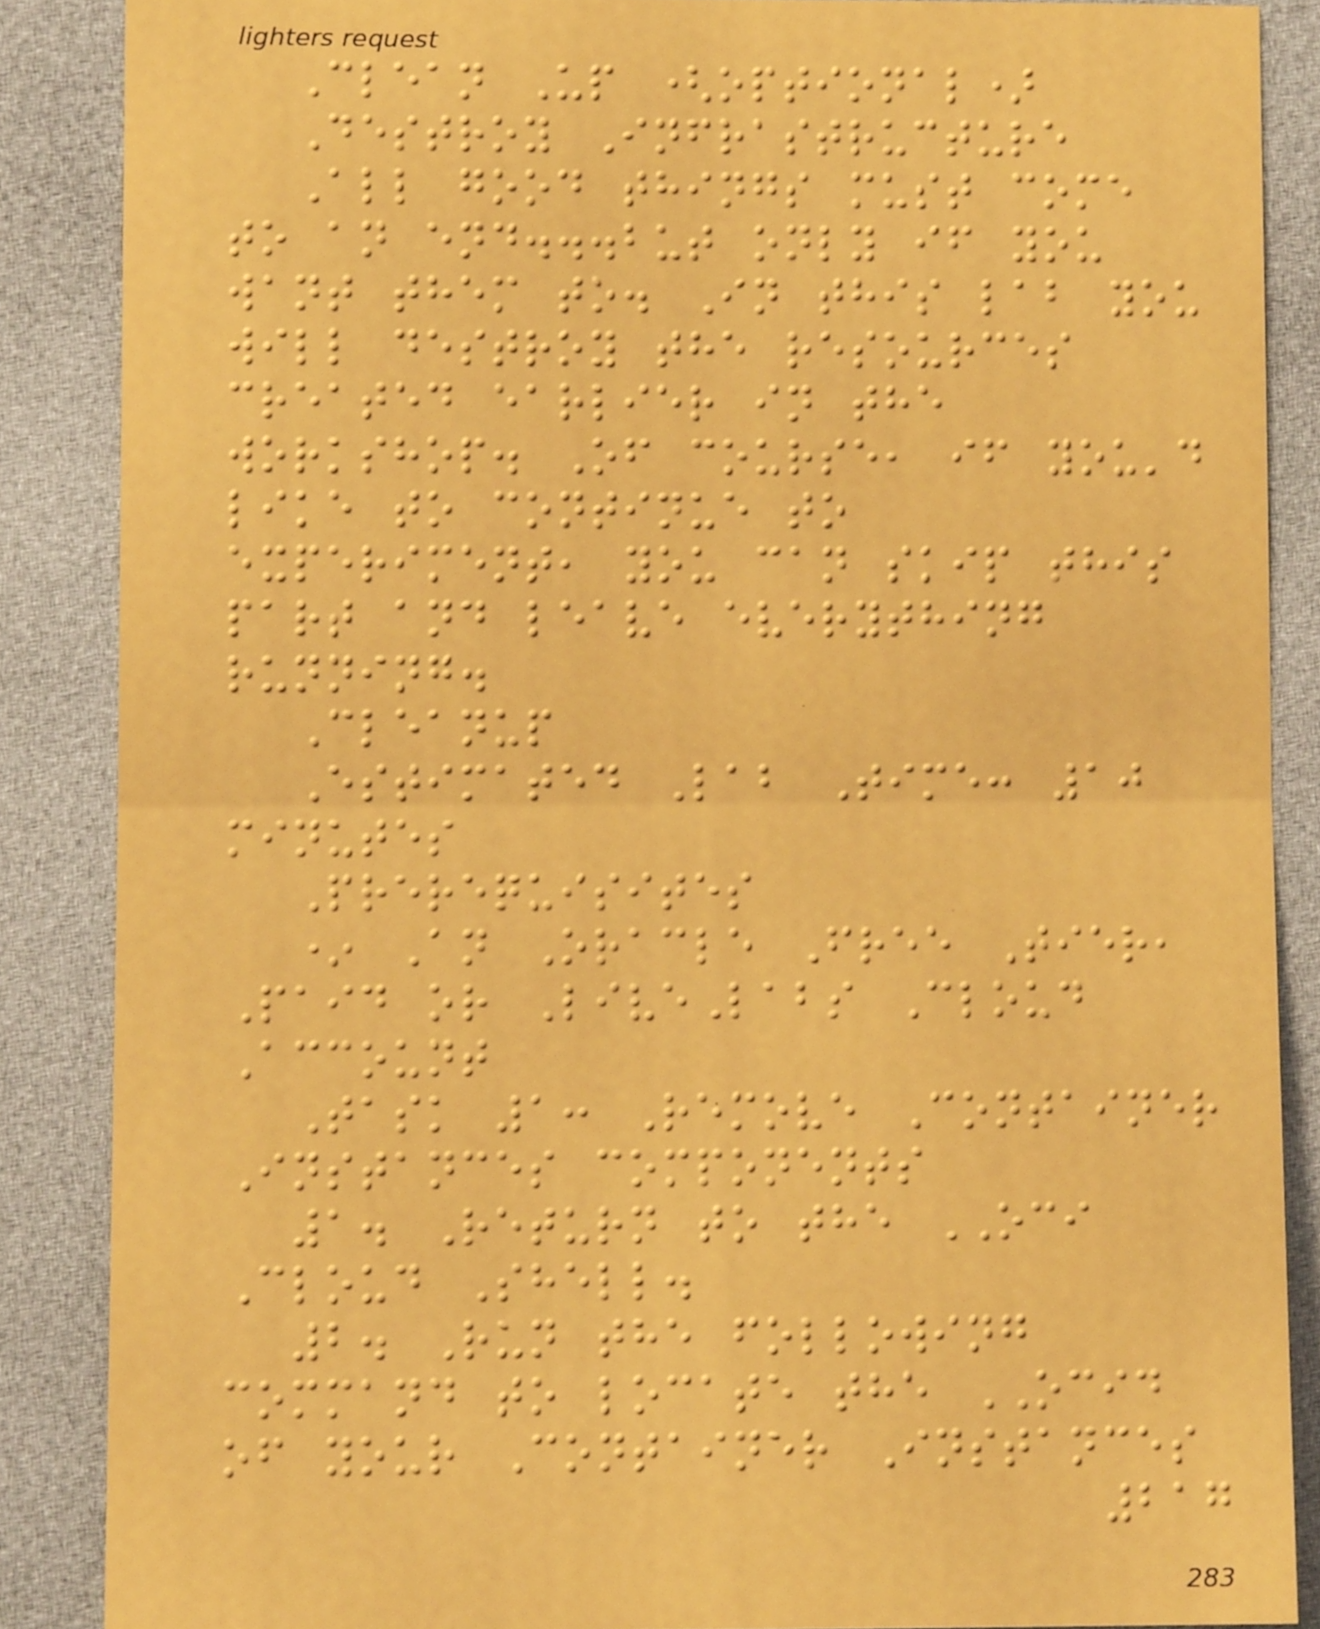Clean Up (optional)
Destroy Infrastructure
All good things must come
to an end...but only if you
want them to. In this lab you
will destroy the resources
created earlier in the
workshop. Of course, if you'd
like to continue to
experiment, you can skip this
part and leave everything
running.
Cleanup
Estimated Lab Time: 10
minutes
Prerequisites
* An Oracle Free Tier,
Paid or LiveLabs Cloud
Account
Task 1: Remove Container
Instances components
1. Return to the OCI
Cloud Shell.
2. Run the following
command to locate the OCID
of your Container Instances
217
